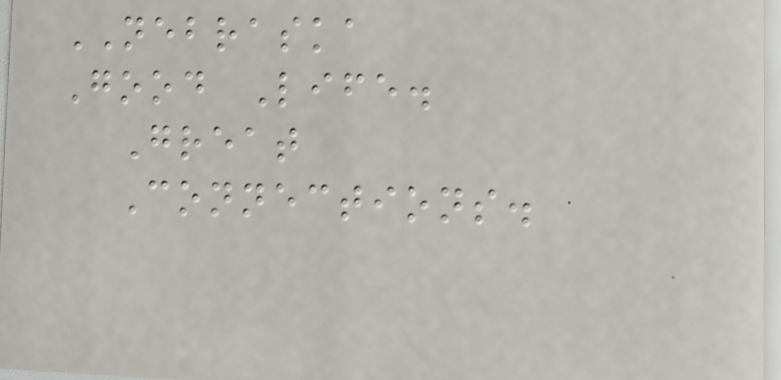NEBRASKA
Good Life.
Great
Connections.
